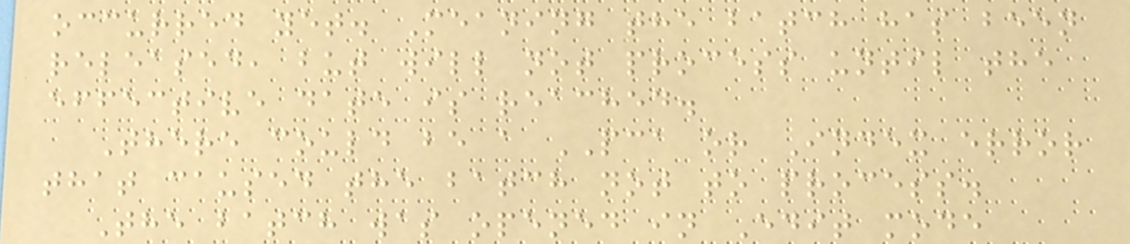occurred yet. Meaning the batch has been
released, but will not process until the
effective date is reached.
There could be a PCA or Index error
that caused the batch not to process.
The batch was opened in Edit mode
